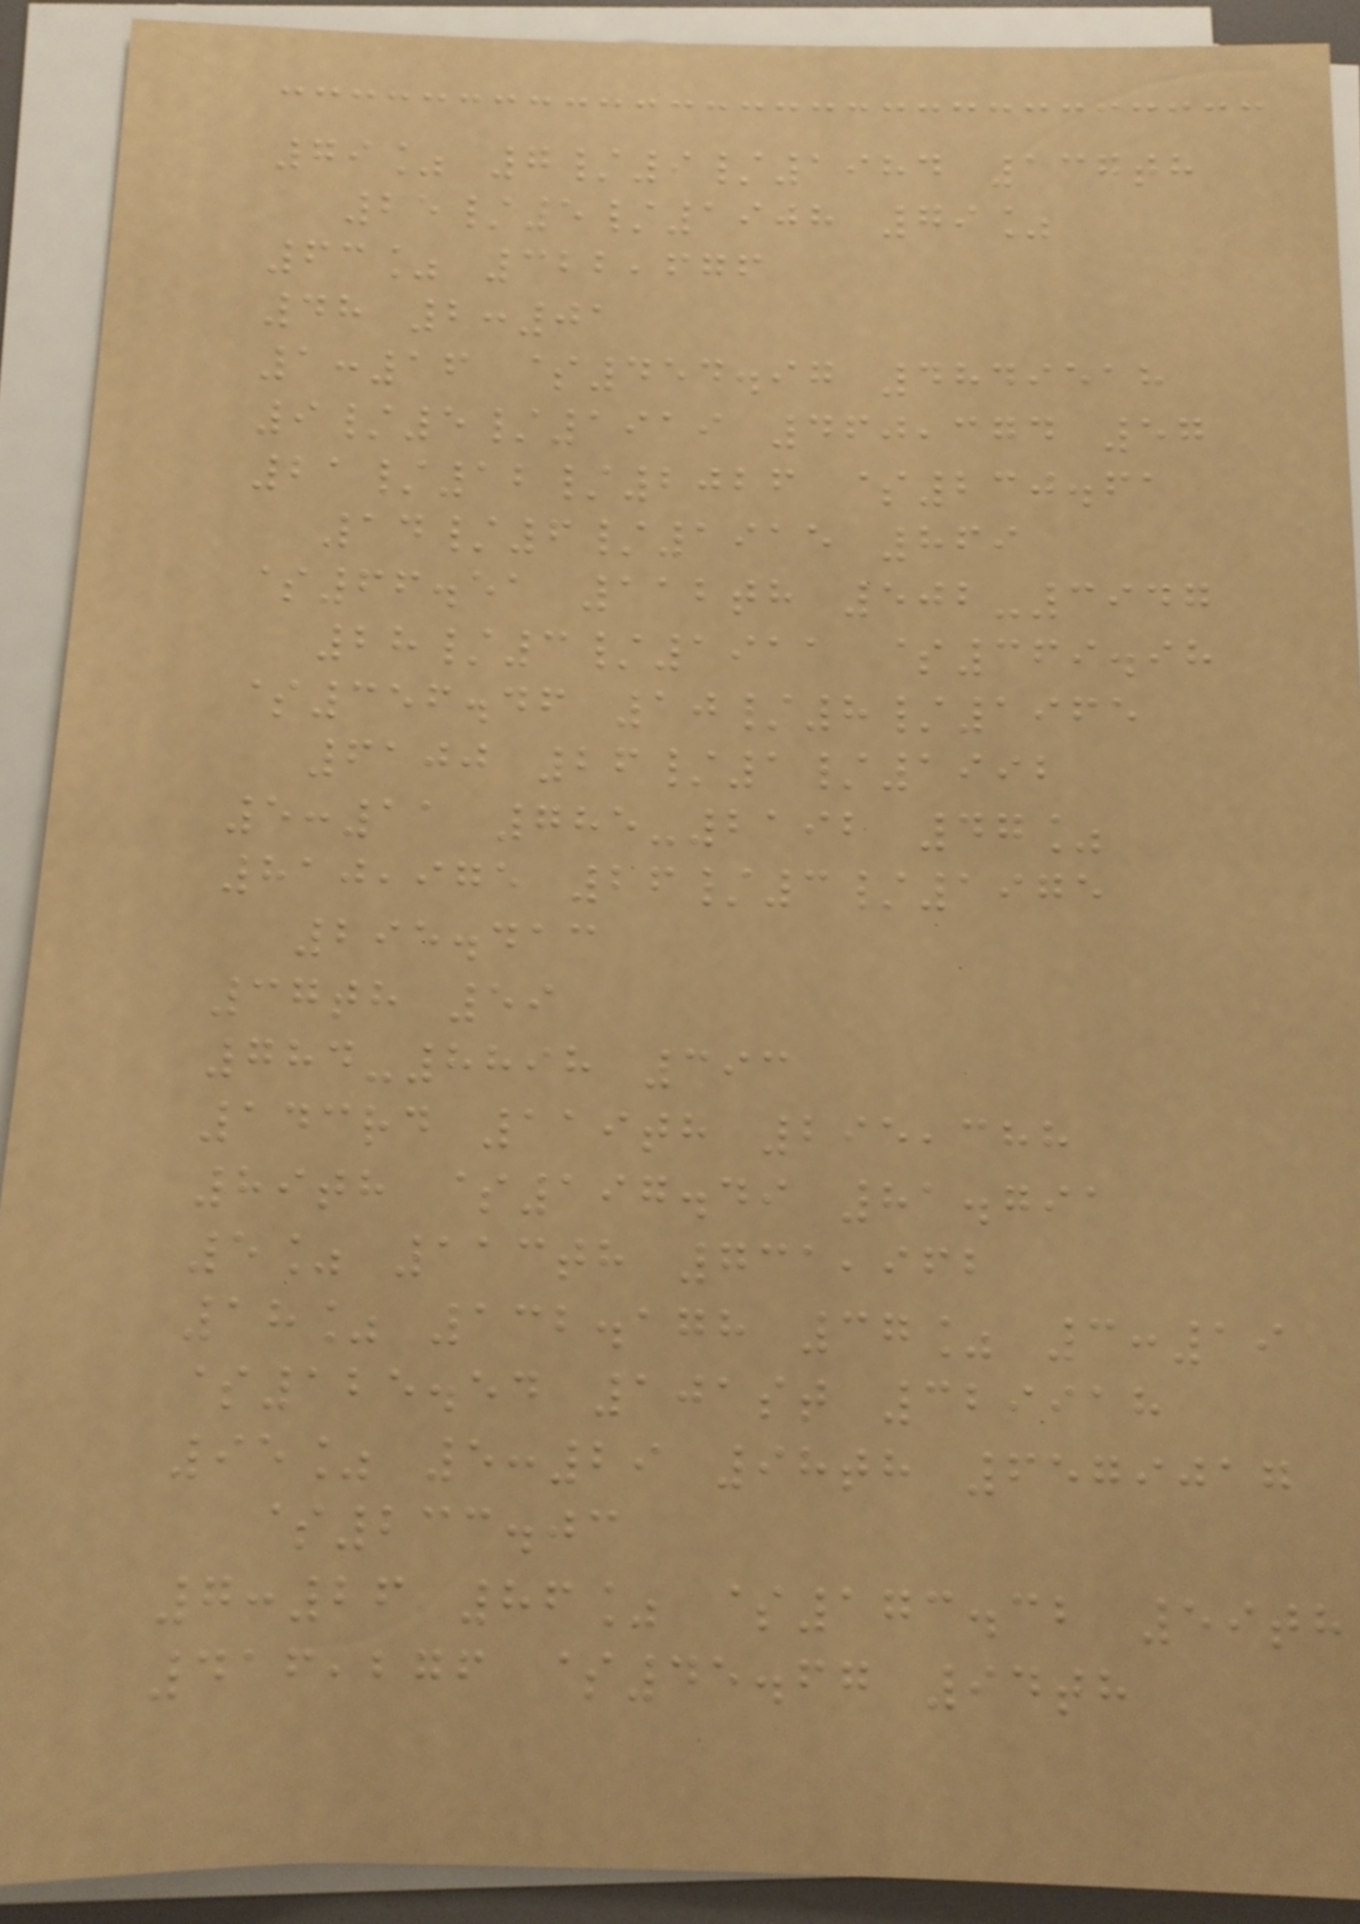79% 7/9/1984 137th
25/5/1908 79%
63% 322,676
48 2:01
1:16 $454.97 4849518
9/5/1919 460,374 57
21/12/2026 $230.61
14/6/1915 869
$66.51 112th 502-3947
28/3/1911 $369.98
$356.46 10/8/1965
6100 26/1/1992
5:11 785-2192 47%
810,975 26/3/1975
295.413
37th 59
784-8898 393
143rd 119th 295,388
89th $197.49 81.791
5% 113th 731,962
18% 132.178 37% 3:19
$125.54 101st 329918
95% 5:29 98th 6579017
$233.03
7:26 86% $173.32 59th
416,276 $45.67 94th
